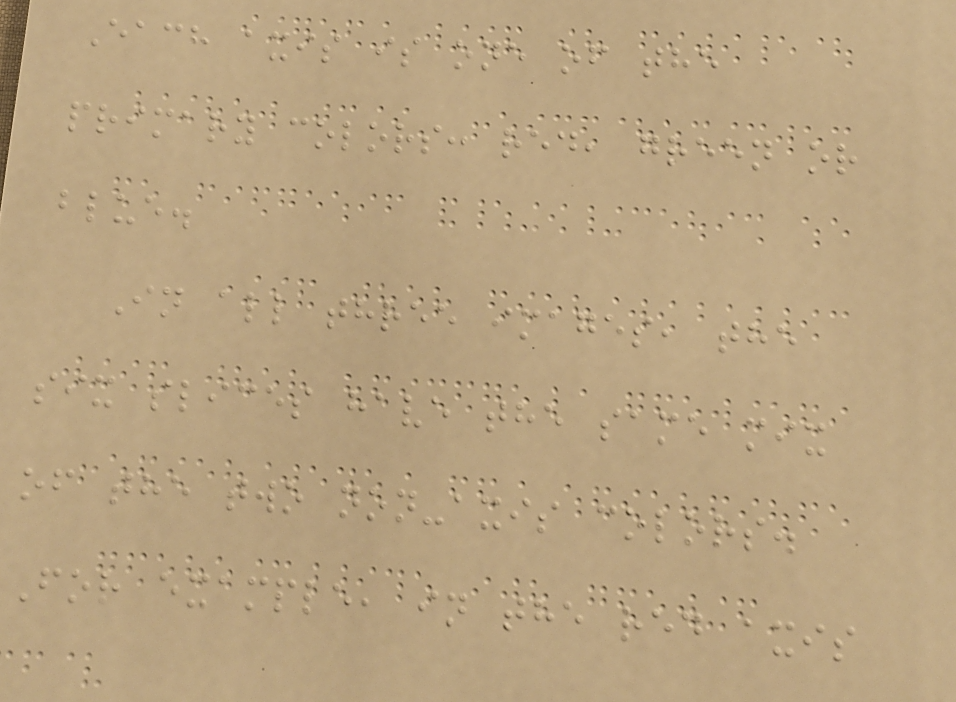Each axis is one of the
primary colors: red, green or
blue.
In all three images, the
six slices have the same mix
of the two non-axis colors.
For example, in the red axis
